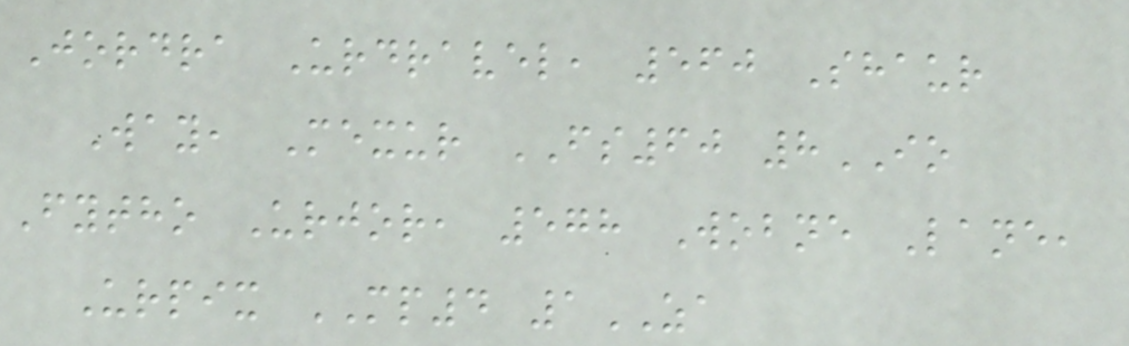Jordra Urdravel, 560 Shaur
Way, Mexur FS60 8IO
Fytho Urjor, 578 Wobne Lane,
Urpix MP4 1ZA
